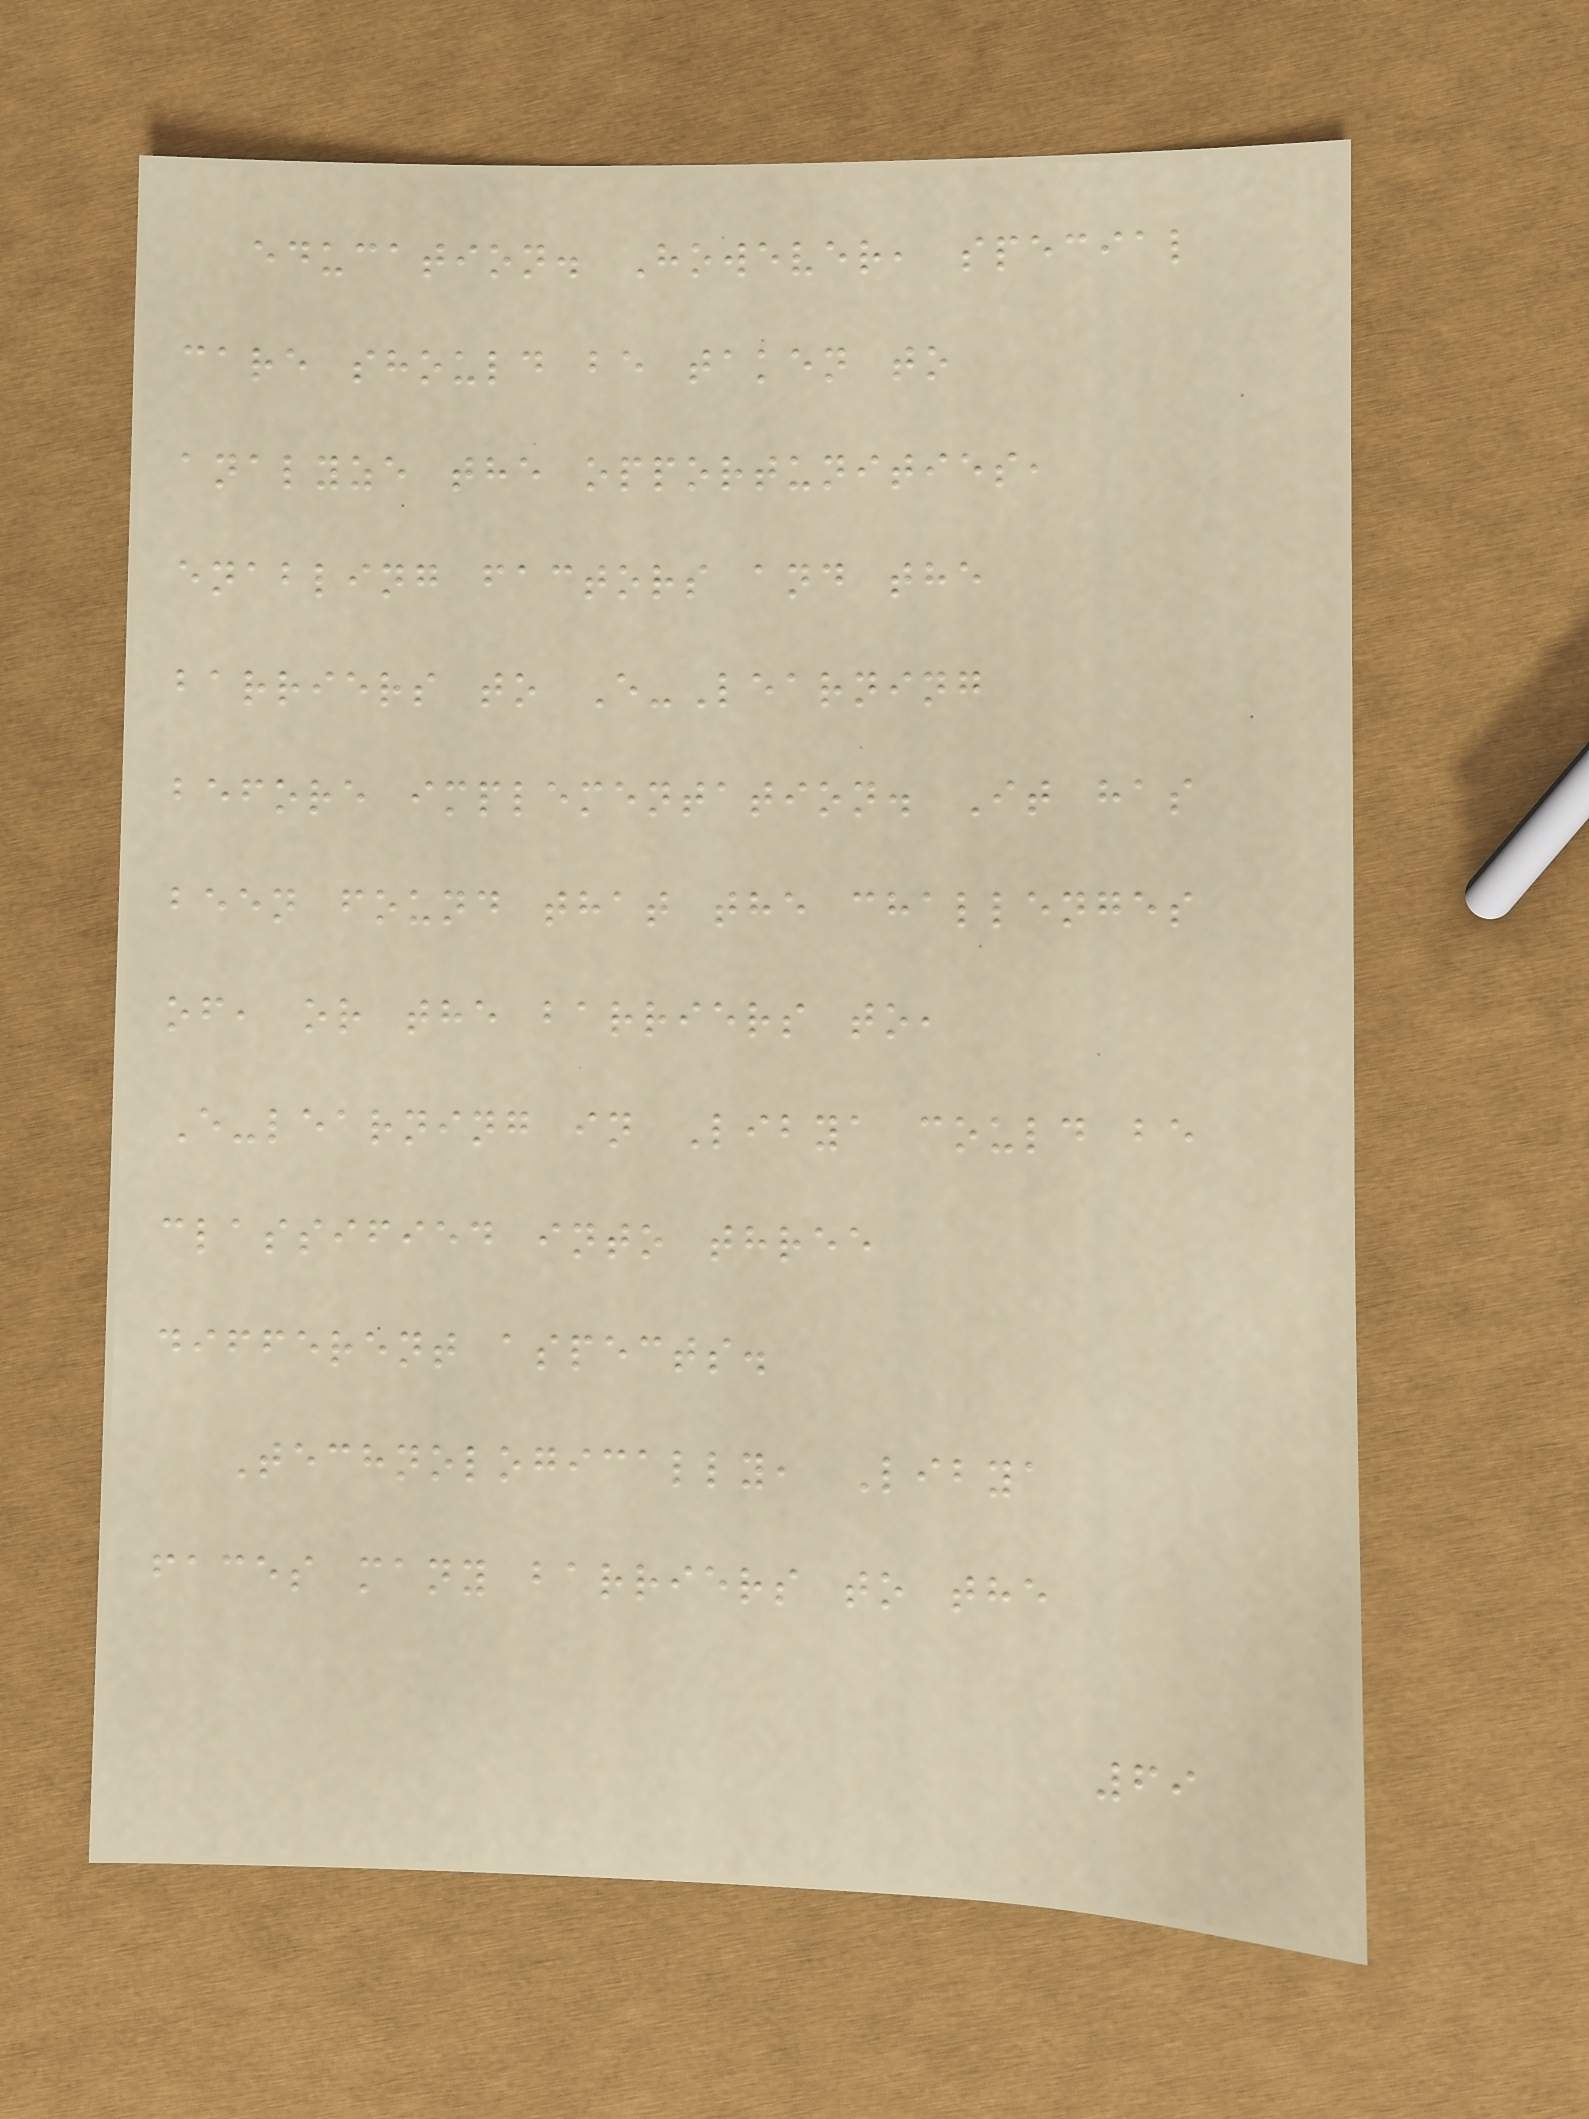education. However, special
care should be taken to
analyze the opportunities,
enabling factors and the
barriers to E-Learning
before implementation. It has
been found that the challenges
of, or the barriers to,
E-learning in Libya could be
classified into three
different aspects.
Technologically, Libya
faces many barriers to the
69
